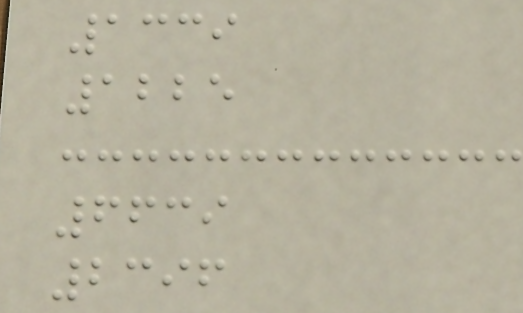1339
1225
6639
2396
